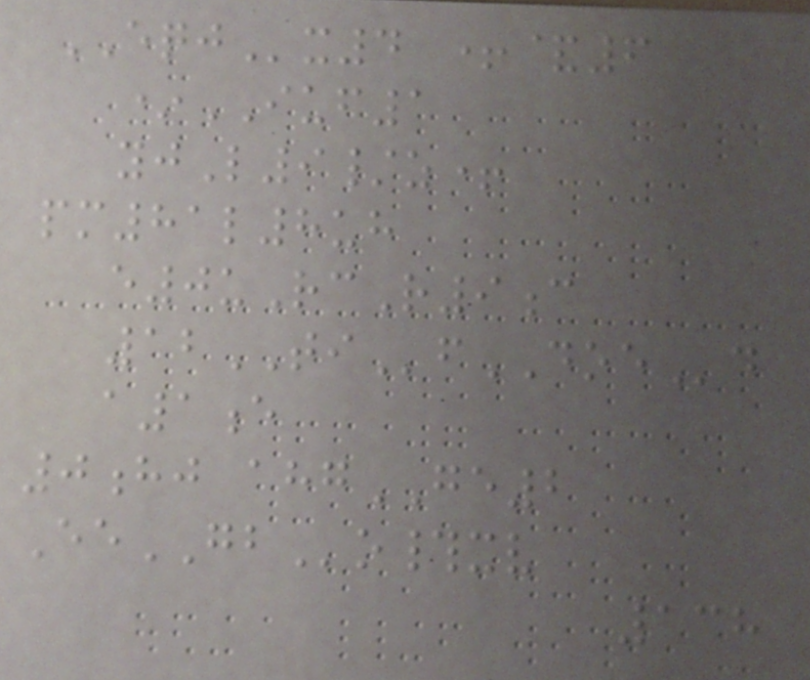EQJx4 +&6
*IUF1
yjL9/z+
pm81l8uh
e0uRcR9c
12TIfDOEd
a1e
0hj ahgGE2
EeGBo#xv
138
